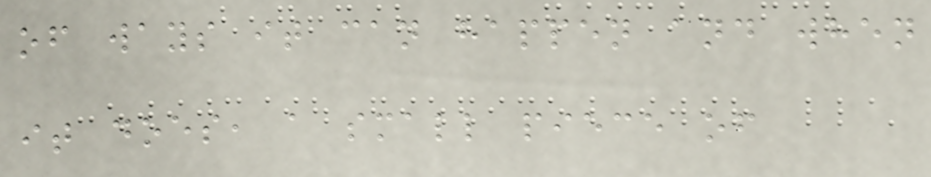of ways it can happen and when
it does, a small piece of
